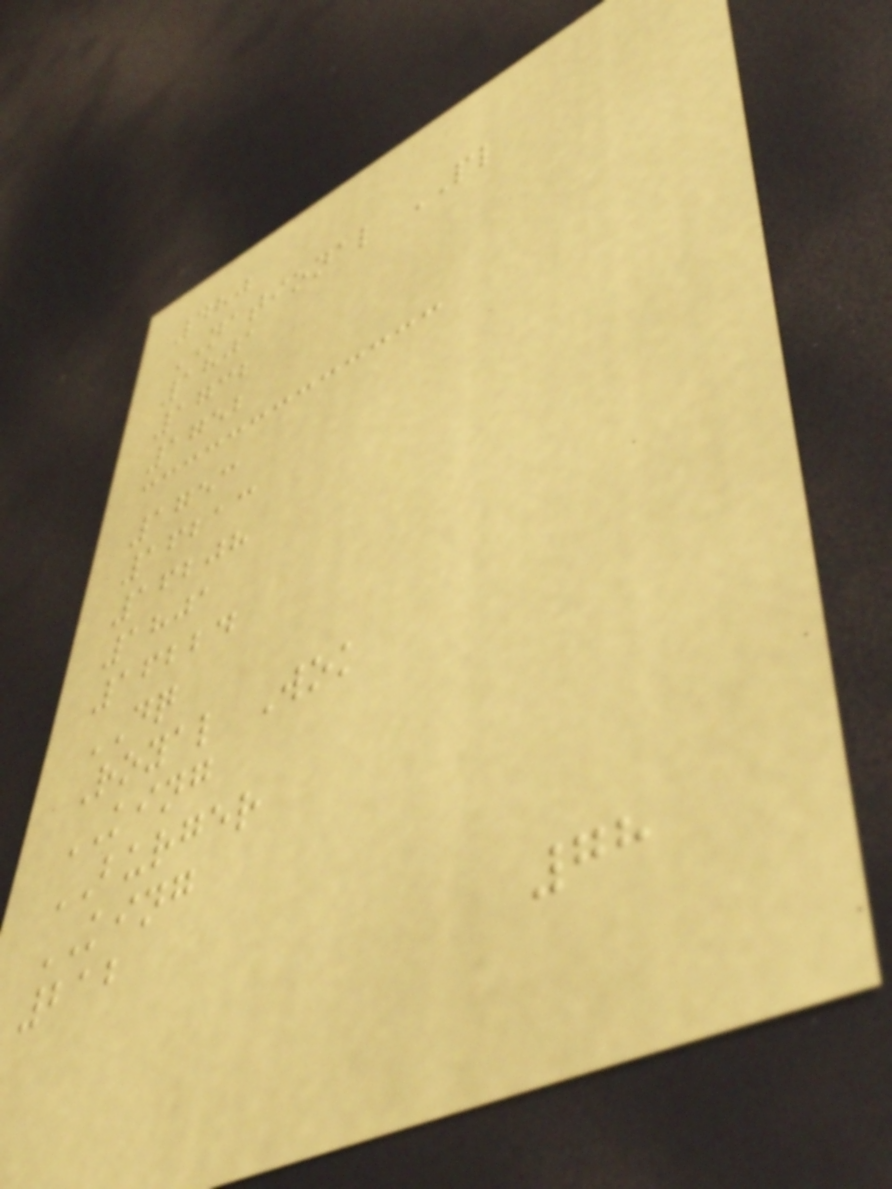480
NATIONAL PL
1801
1732
1752
1753
16213
16208
1801
16224
DQ
Royal Wok
KING
BURGER
KING
212
78
